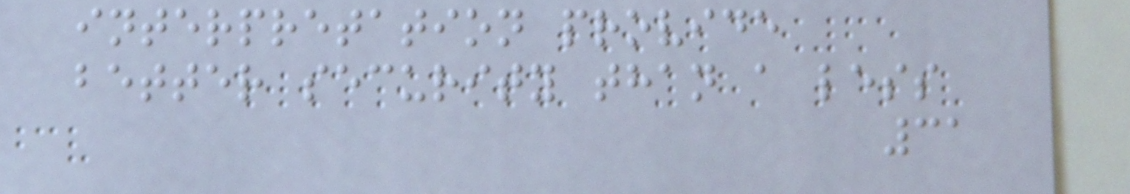interpretation provide
better security than a less
31
